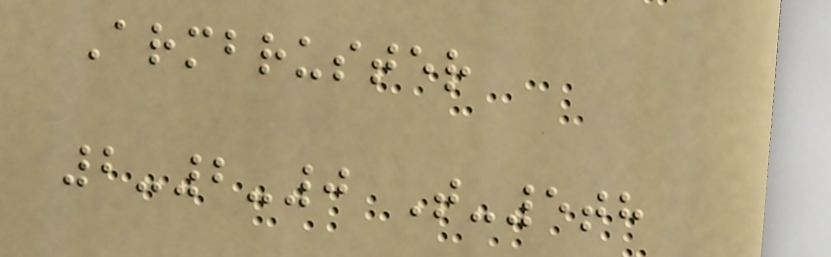Armbruster
2-2-0 T-5th
